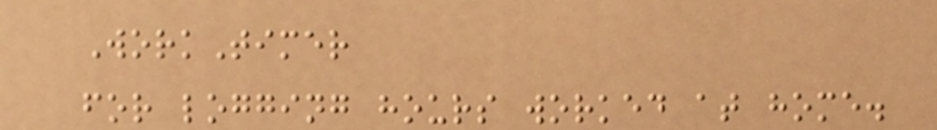WorkTimer
for logging hours worked at home.
